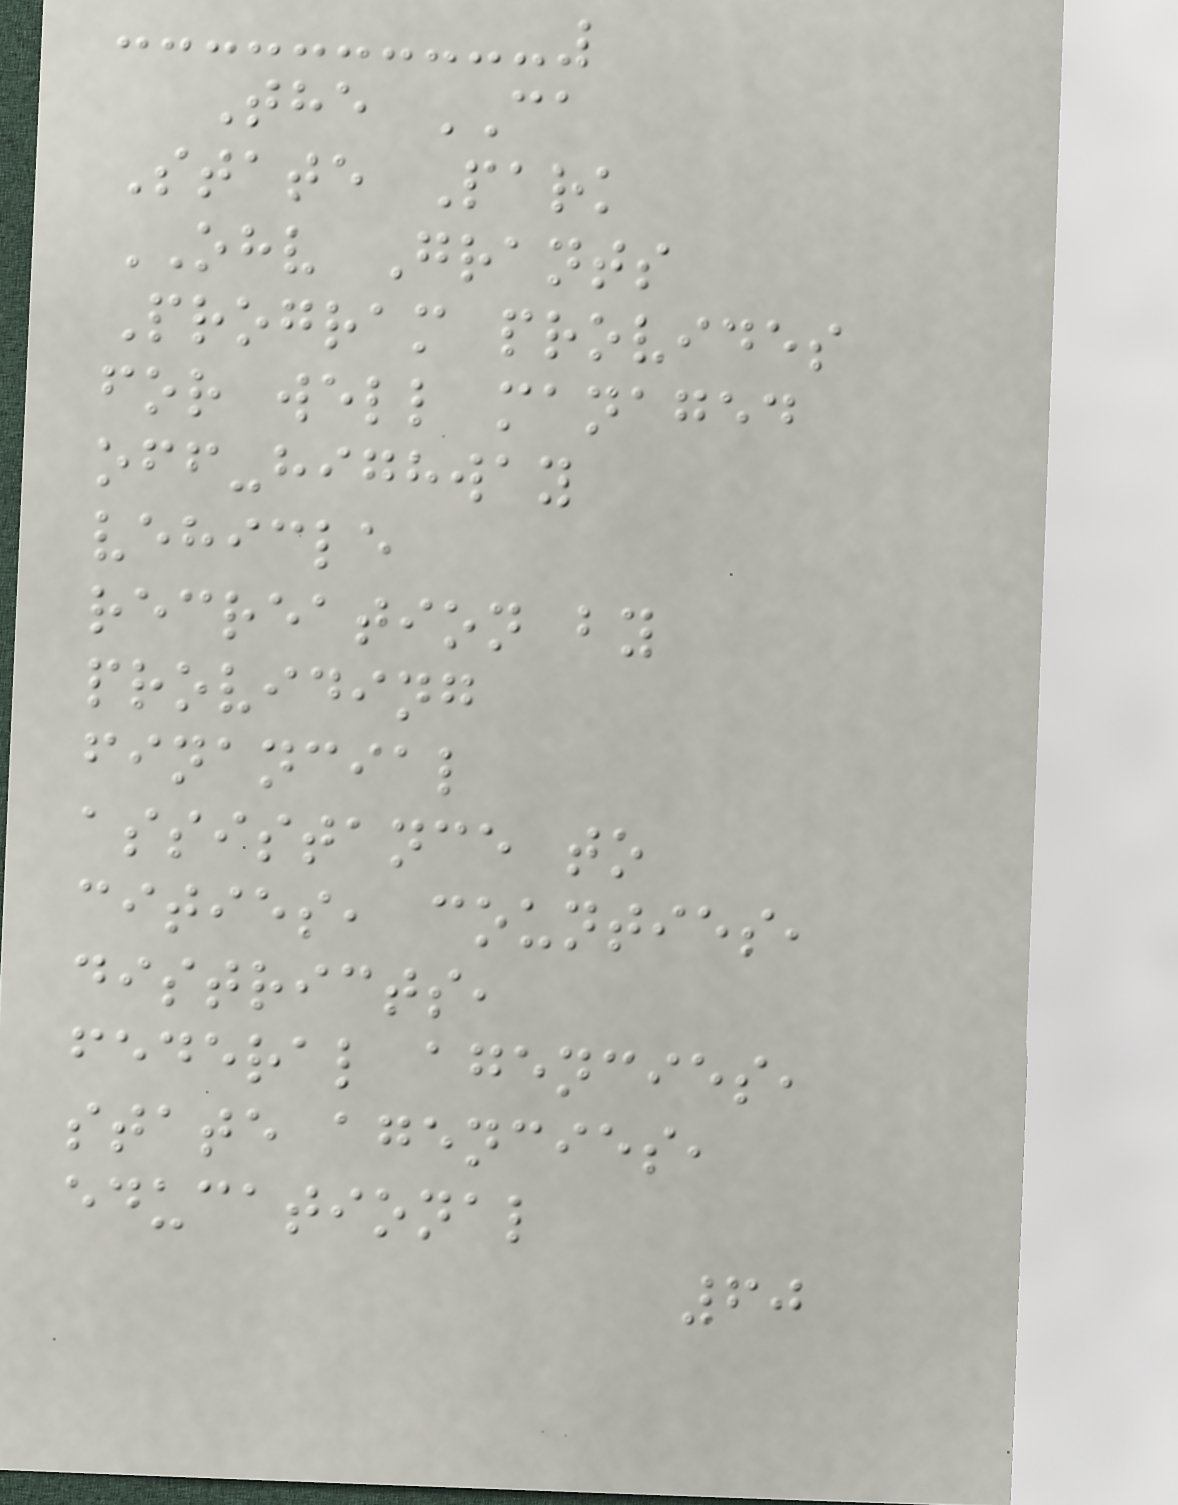The CA
State Park
OHV Grants
Program provides
for well managed
off-highway
vehicle
recreation by
providing
financial
assistance to
cities, counties,
districts,
federal agencies,
state agencies,
educational
60
